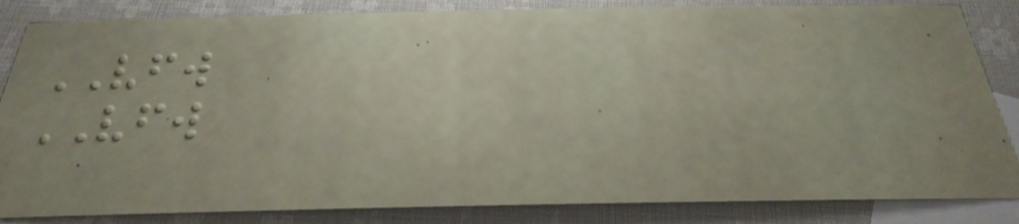VFW
VFW
